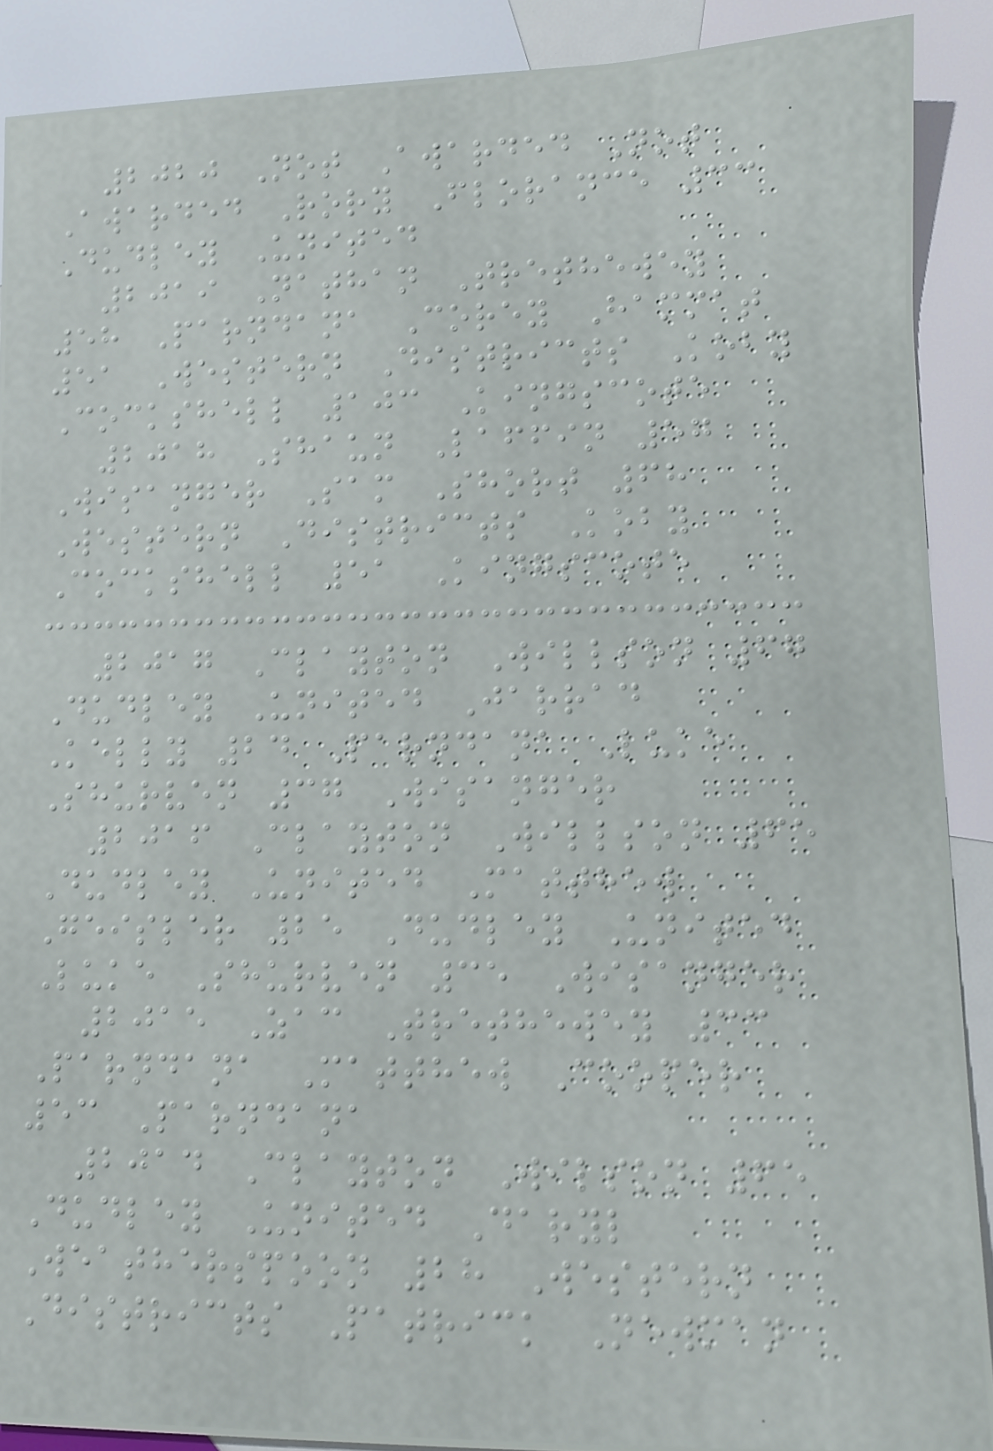2020 Not Awarded Not
Awarded Rory Florance 33
Dudley United
2019 Nathan Trethewey
58 Parndana Corey Hammat
51 Western Districts Koby
Cockshell 103 Kingscote
2018 Shaun Laffin 57
Wisanger Sam Short 68
Western Districts Koby
Cockshell 51 Kingscote
2017 Clayton Willson 67
Dudley United Jarrad
Kelly 24 Parndana Luke
Shurven 37 Wisanger
2016 Clayton Willson 65
Dudley United Matthew
Geisler 25 Dudley United
Luke Shurven 35 Wisanger
2015 Zac Trethewey 33
Parndana Matthew Cooper
53 Parndana
2014 Clayton Wilson 65
Dudley United Daryl
Weatherspoon 28 Western
Districts Patrick Newman
